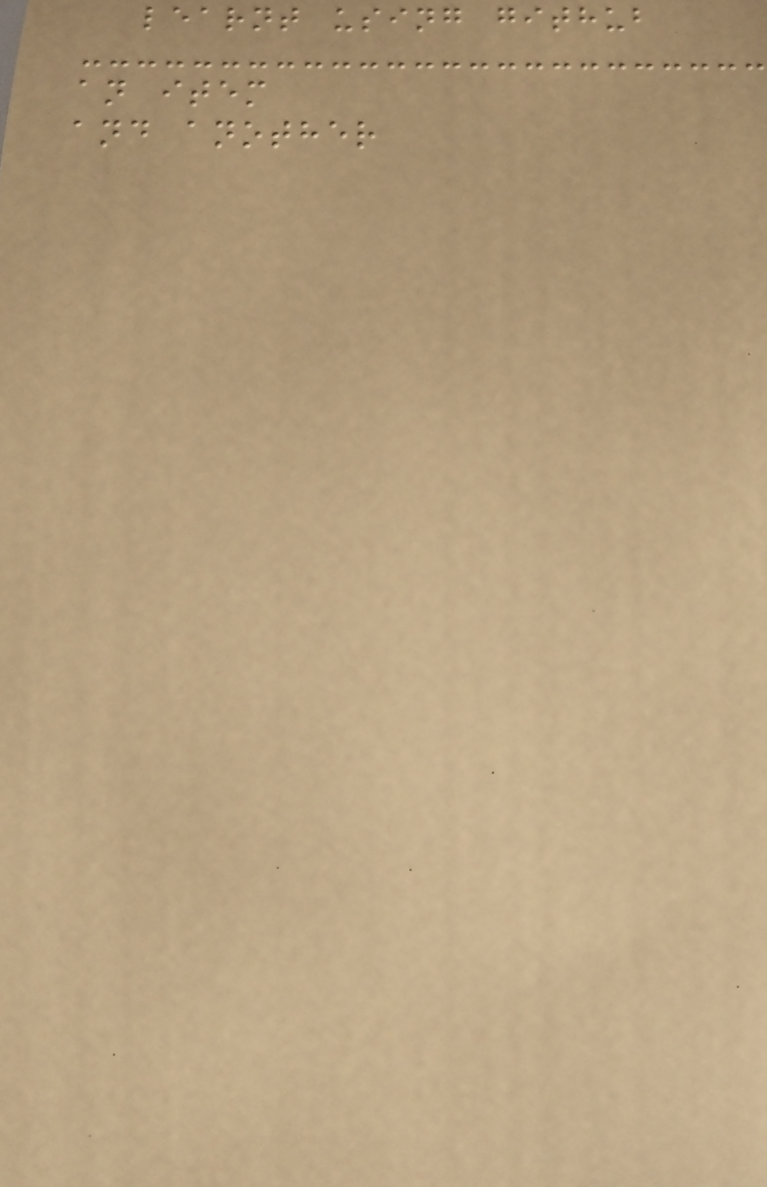learnt using github
an item
and another
